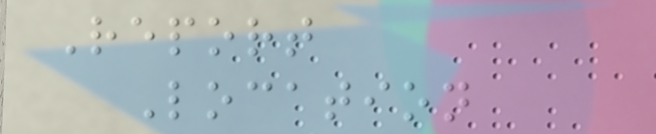Report
Location
